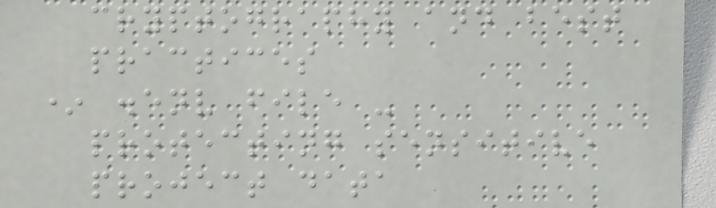cryptography and best
practices
* .env file -
protecting sensitive
project data
